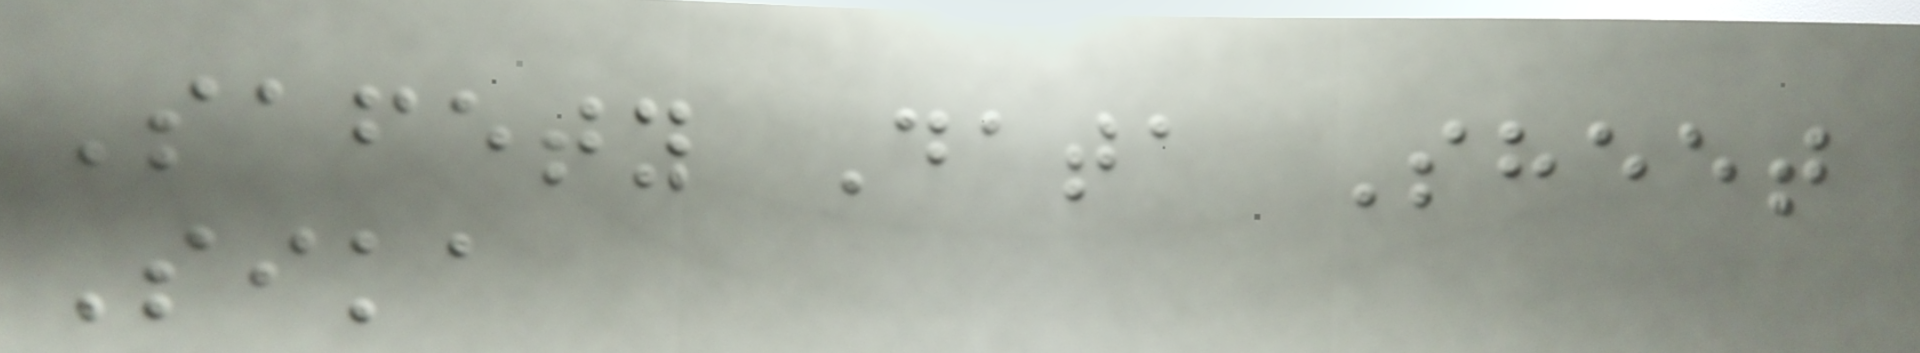Safety Data Sheet
Sika
